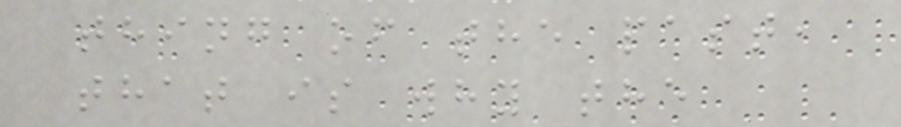thing of the past,
that is why the
